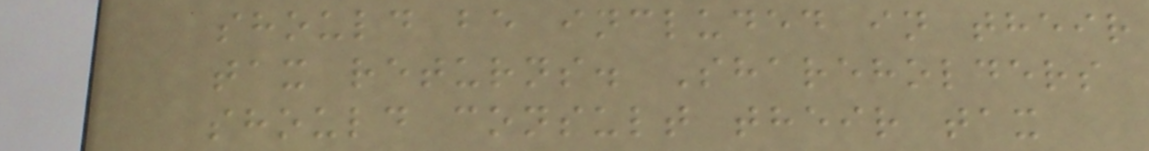should be included in their
tax returns. Shareholders
should consult their tax
